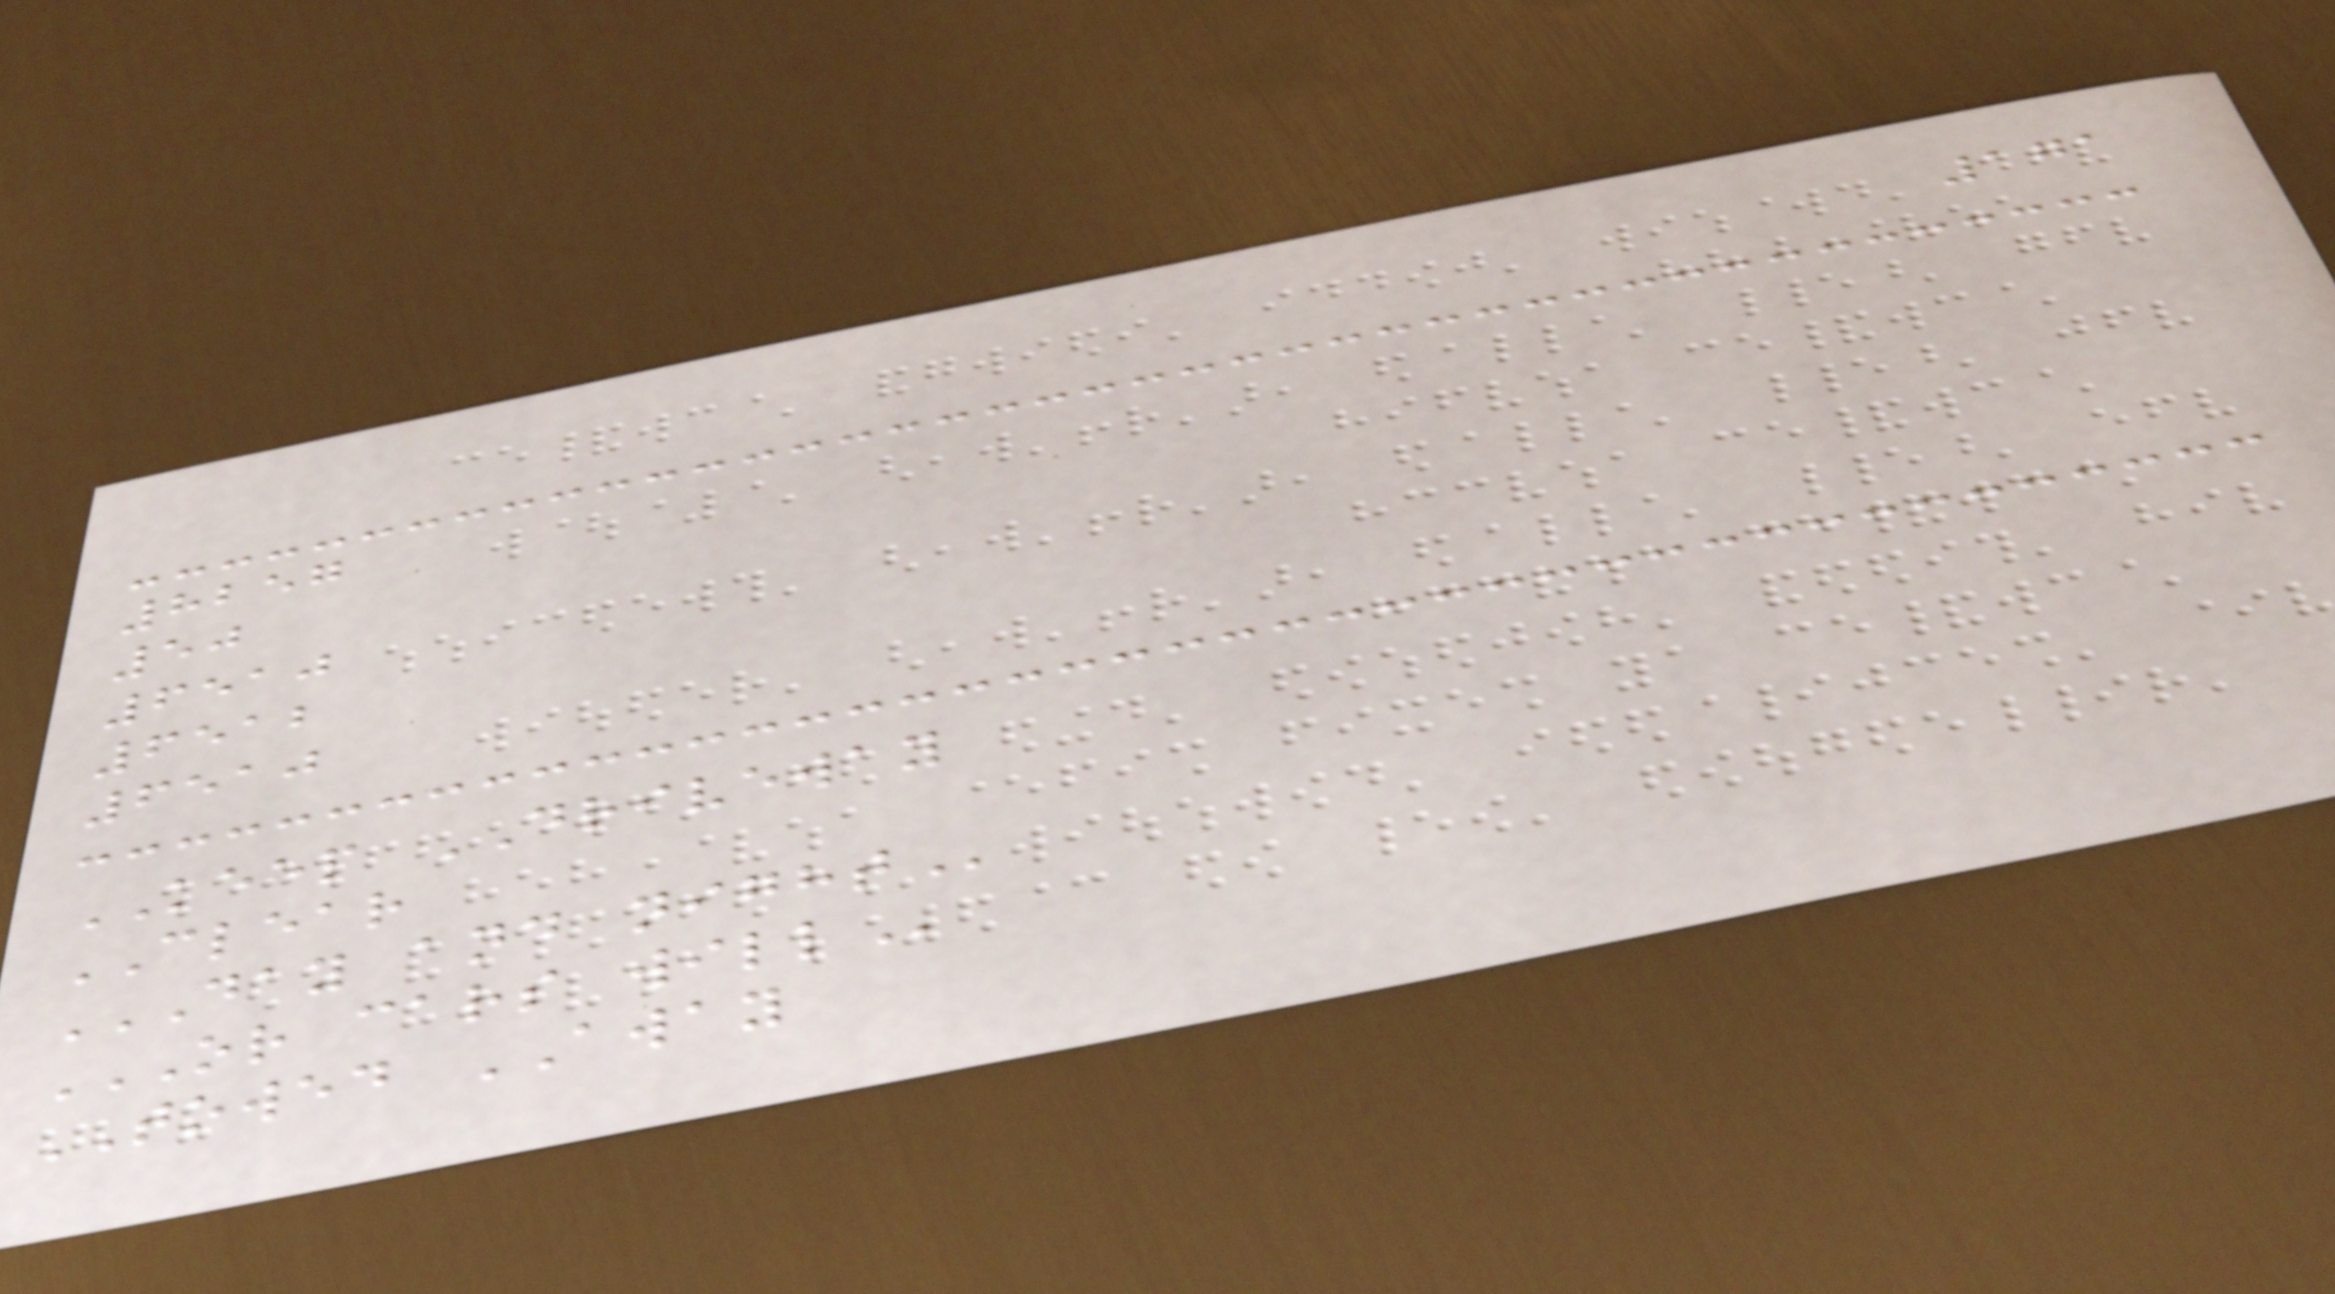171
8257
50
6510
6512
6510
KEEP DRIVEWAY
CLEAR
DAY AND NIGHT
OR CARS WILL
TOWED AWAY
